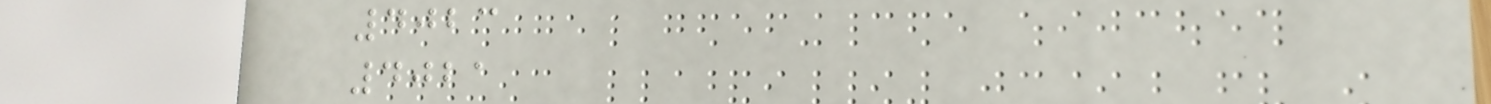4023
4021
